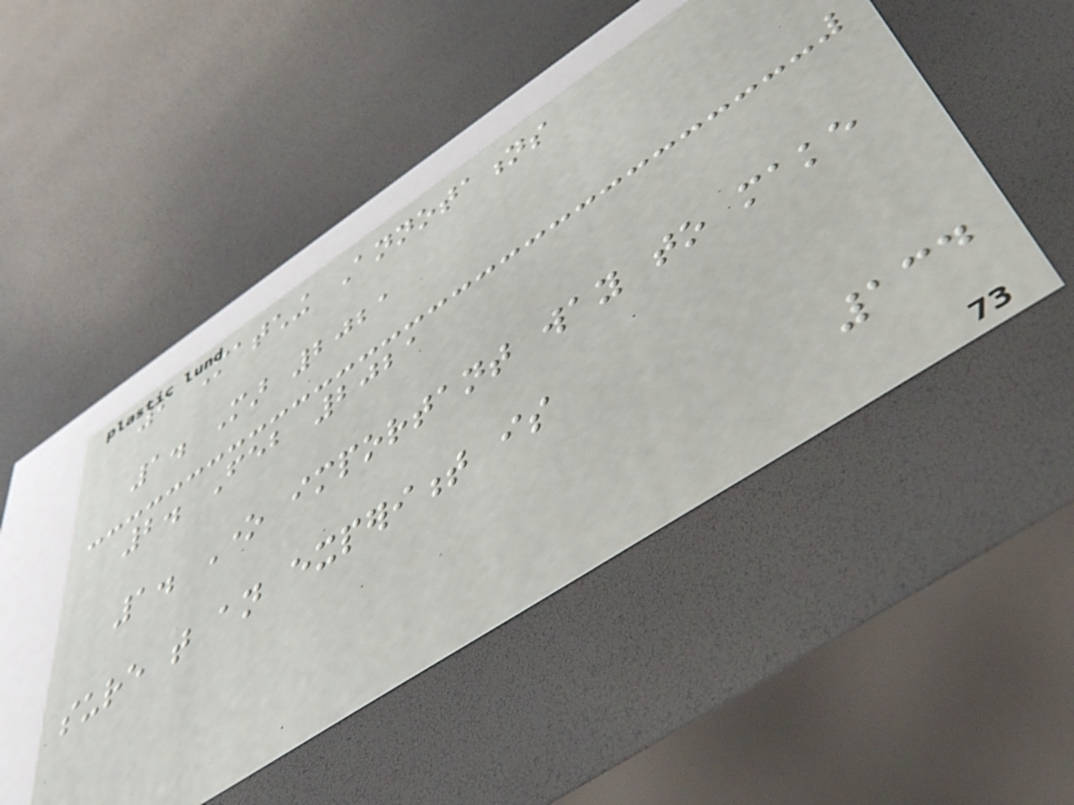9 Matching Annotations
1. Mar 2021
2. Feb 2021
1. One important way to make
sure that an experiment is
134
